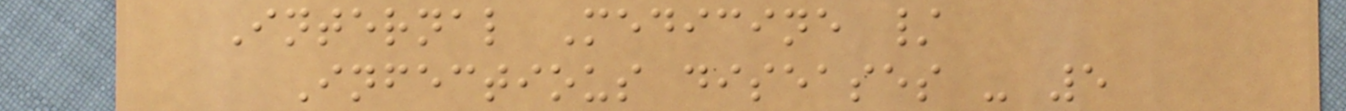Internal Medicine /
Infectious diseases - 5
